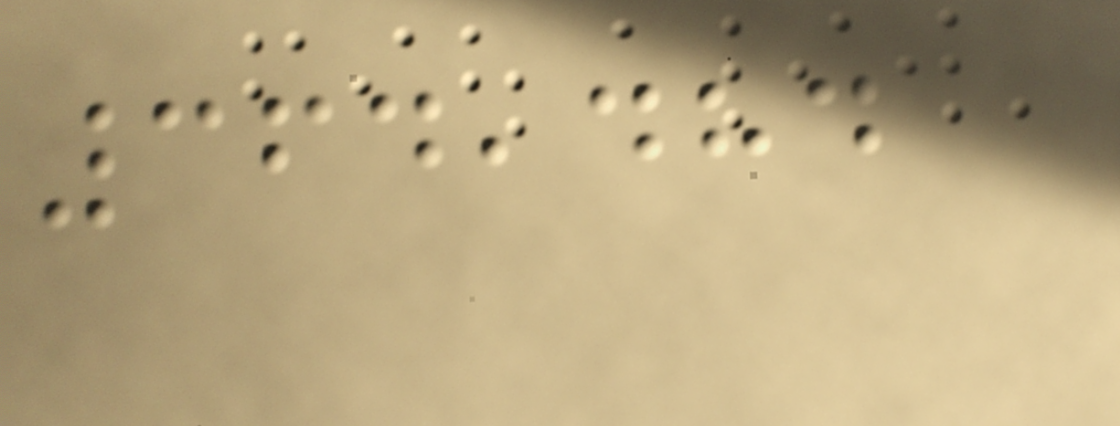364,484
